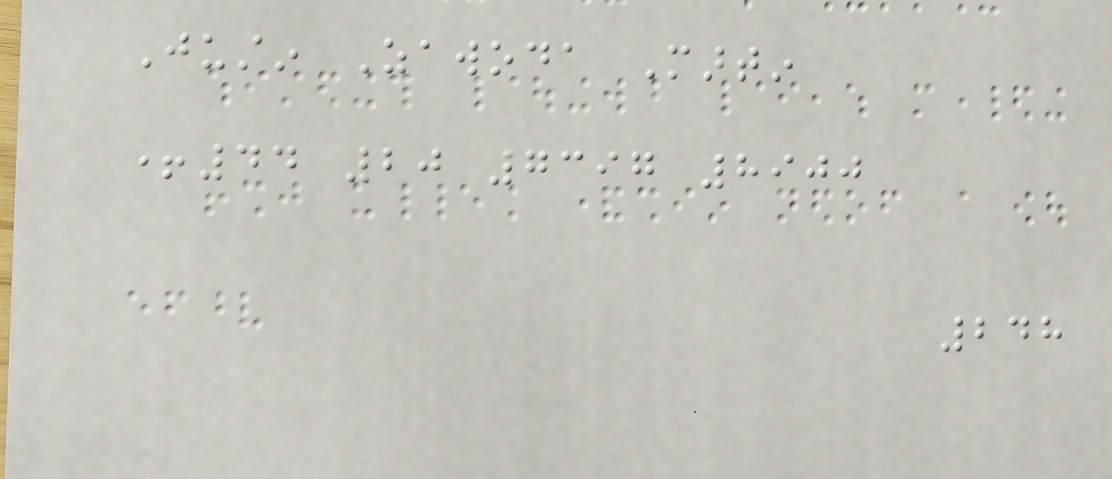Justin Zawoda Martin
+44 20 7397 8900
248
